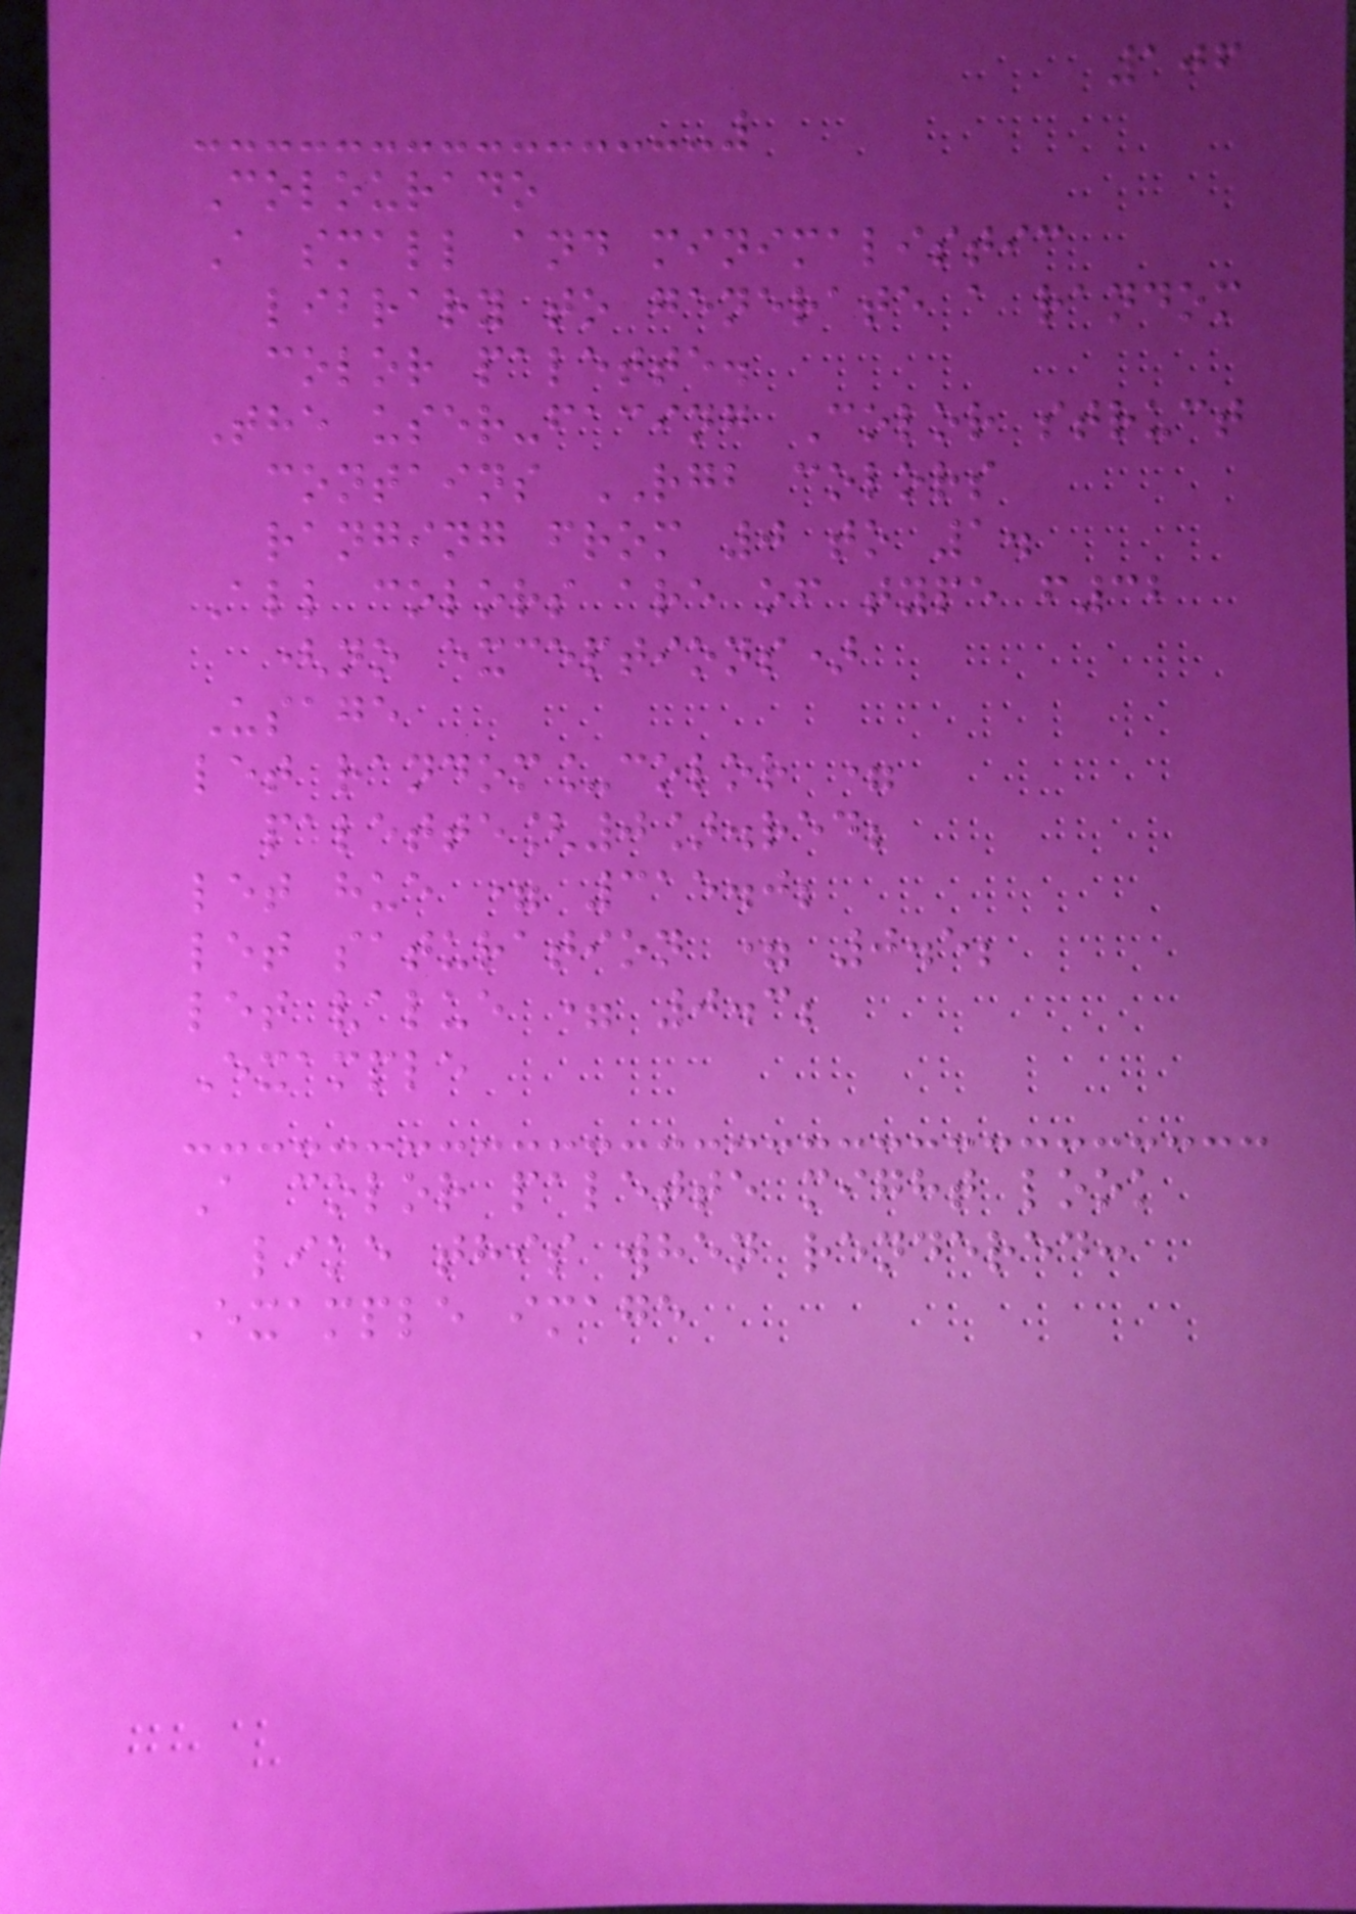106
Colourado
A small and minimalistic
library to generate a random
color palette.
The user-facing Color struct
contains RGB colors
ranging from 0 to 1.
All colors are of type f32
(no exceptions)
Usage
let random_color =
palette[0].red;
let hue = 315.0;
let saturation = 0.5;
let value = 0.3;
Example
A color palette might look
like this when rendered:
Example image
